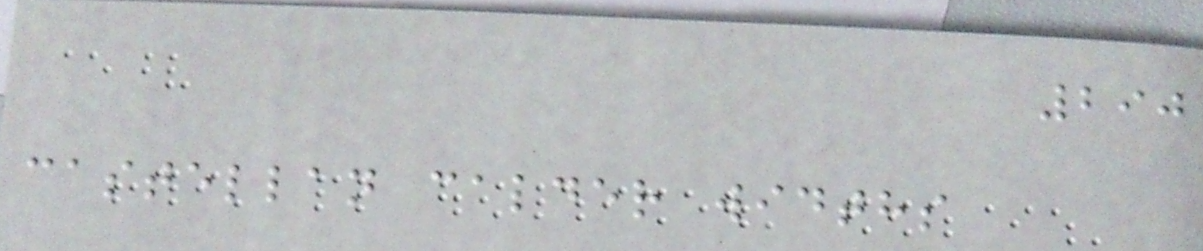290
castellan calder widths
